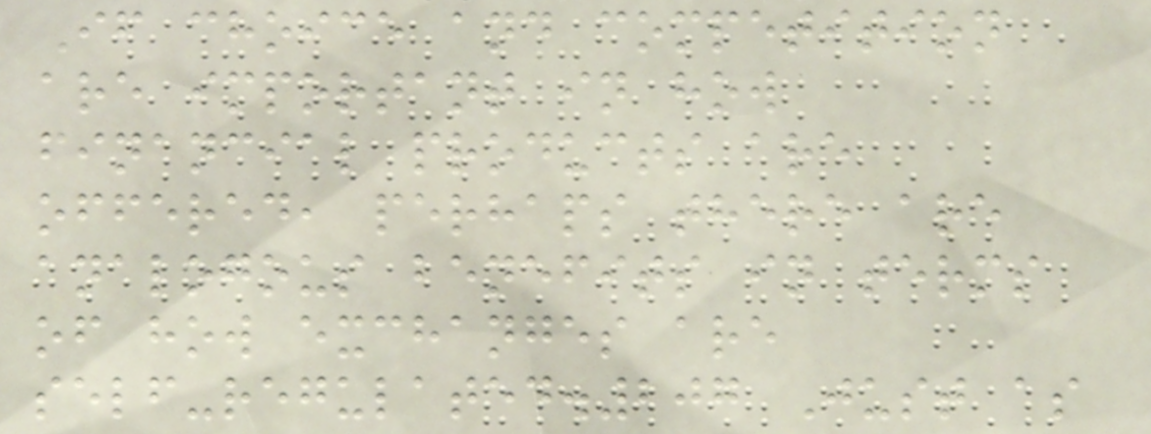If choice and competition
are important in how
financial products are
offered, perhaps there are
analogous benefits in terms
of how exchanges are
self-regulated.207 Just as
